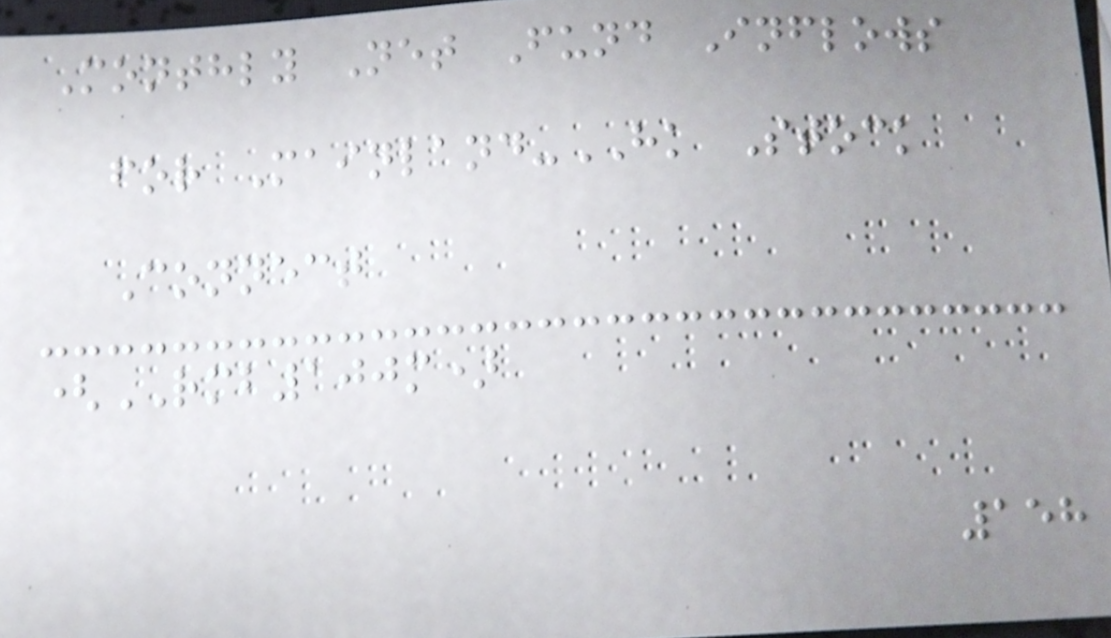Monthly Net Fund Inflows
for Mainland-HK Stock
Connect
(RMB100m)
158
